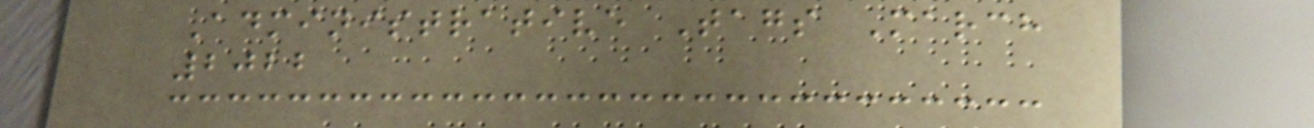Administrative Tags March
2022
